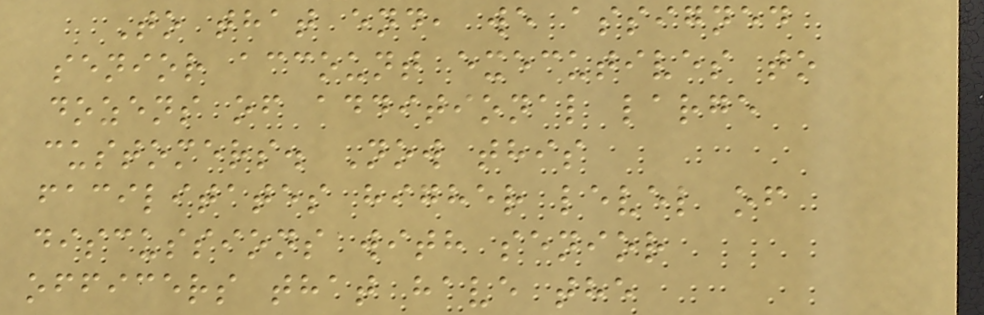To that end, we assigned
senior account executives to
dozens of additional large
customers. Now this
facilitates higher level of
discussions with senior
officers that have the
